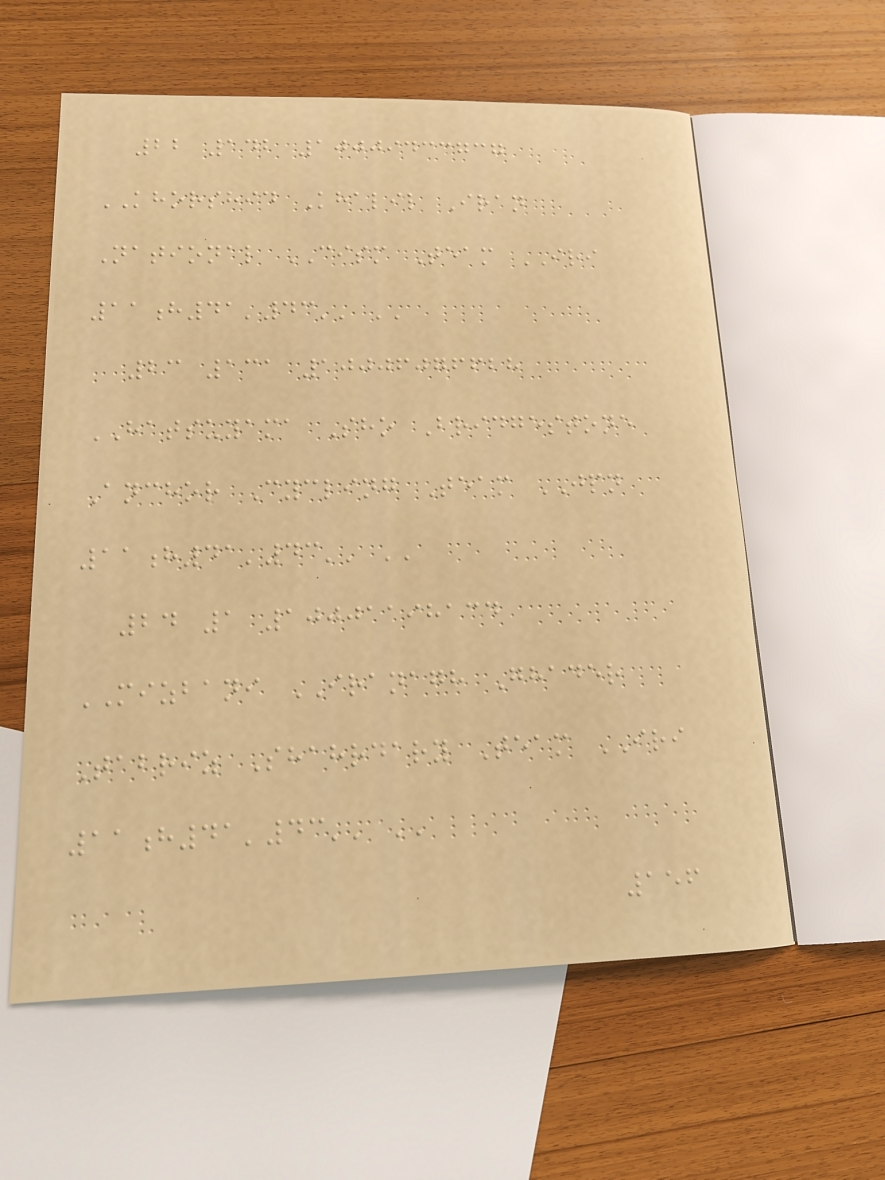22 142 10009433737
KHORSHID Khalil Iran
National CISM Team IRI
11h41'43'' ''
23 131 10006076628
HATSUYAMA Sho Bridgestone
Anchor Cycling Team JPN
11h41'43'' ''
24 1 10001198134
MIZBANI IRANAGH Ghader
Tabriz Shahrdary Team IRI
11h41'43'' ''
156
